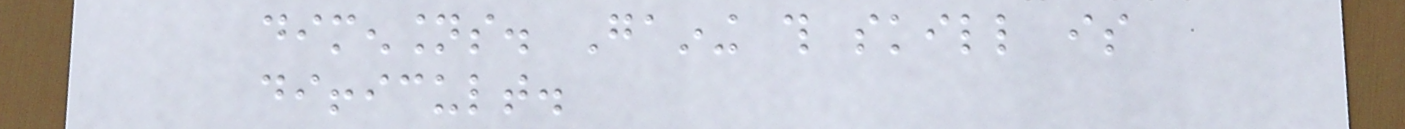dimensions. Gaining this skill is
difficult.
